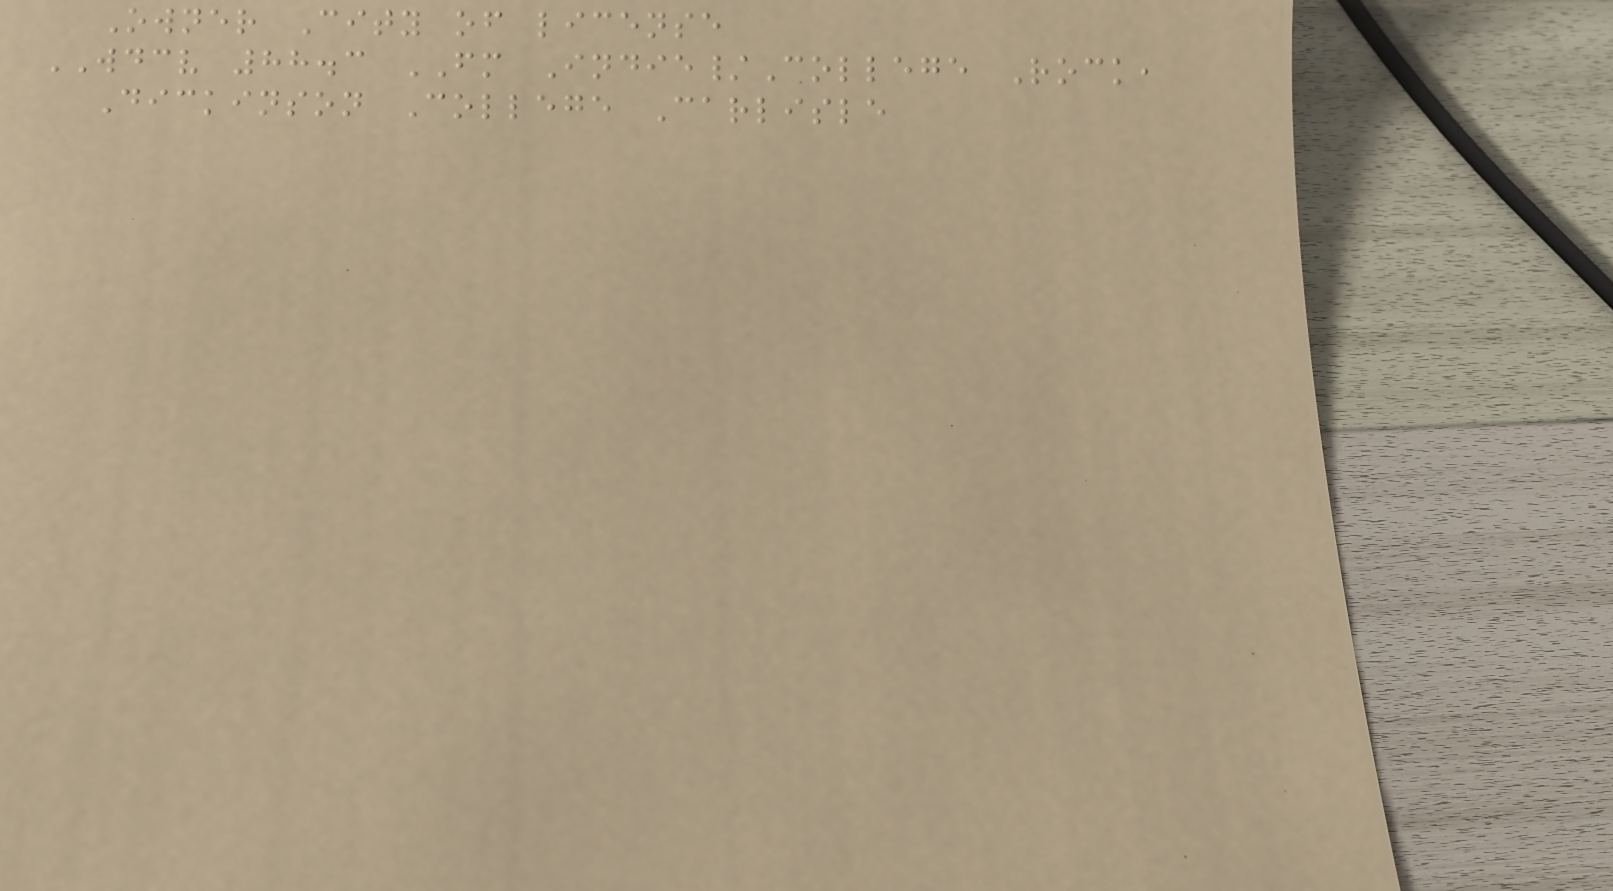Owner City of license
WDCV 88.3 FM Indie/College Rock,
Dickinson College Carlisle
